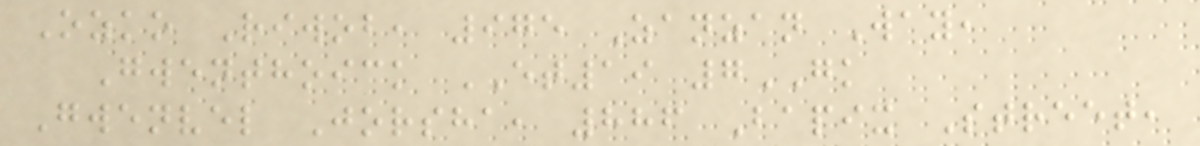Ozko Riwob, 975 Zanzan Way,
Gwenthoick ET19 7GK
Gwenvel Jorsha, 886 Bapix Street,
